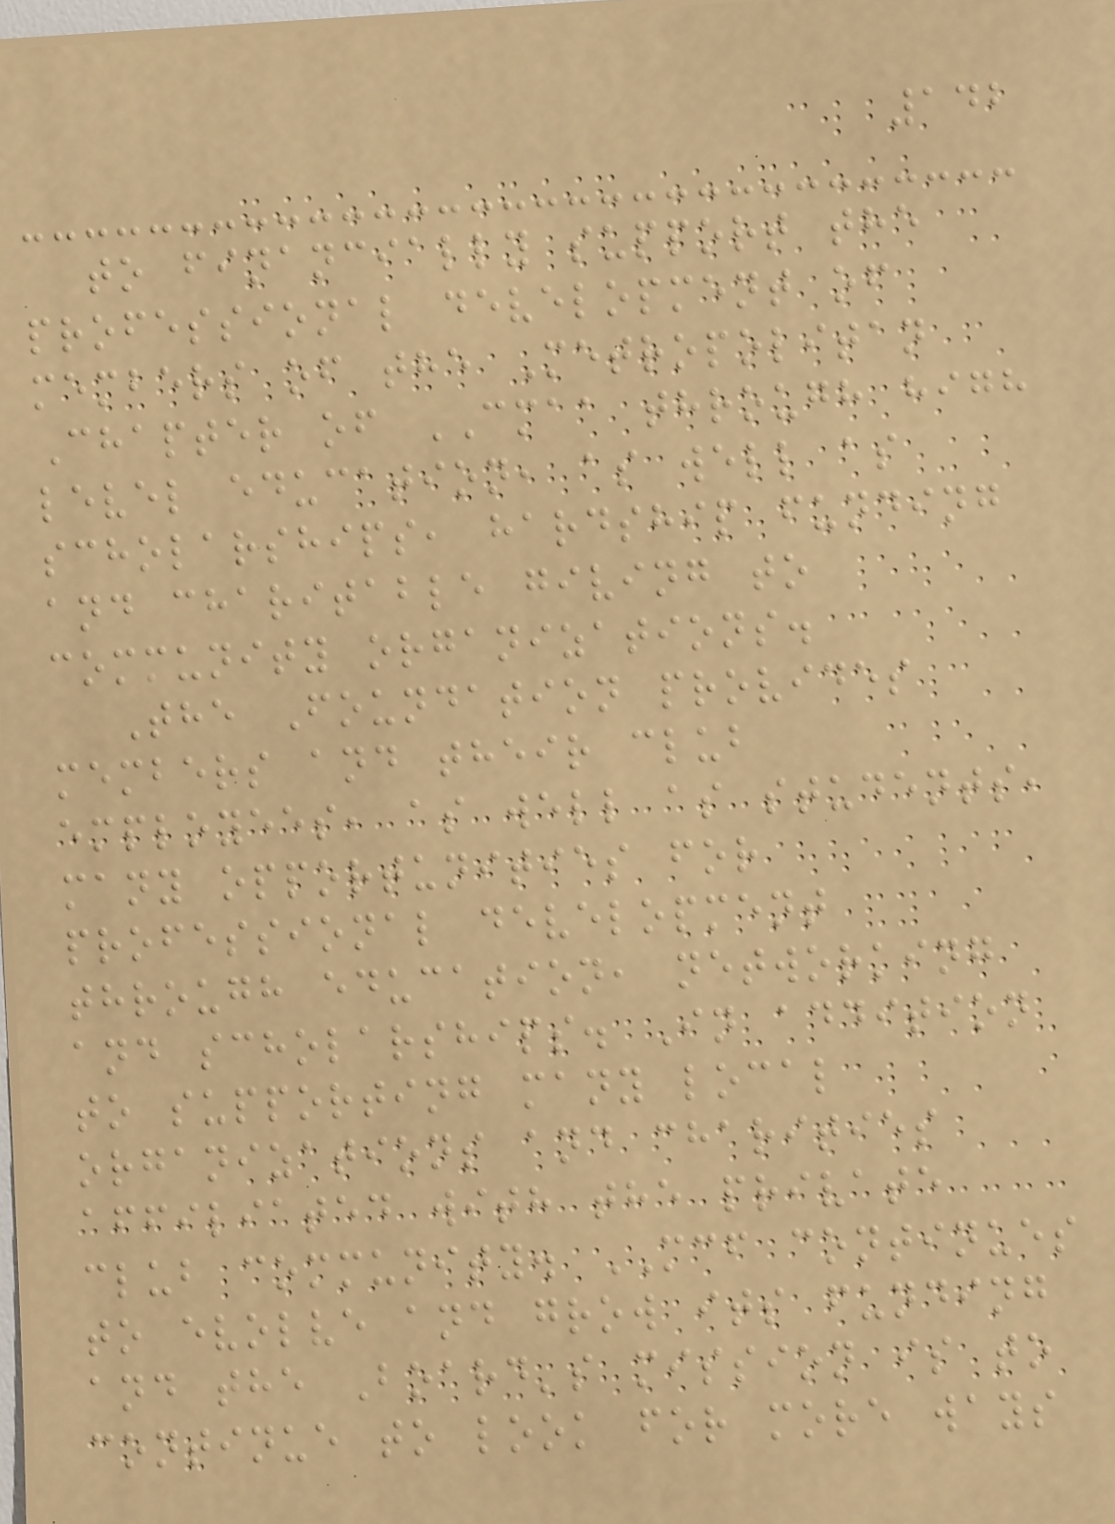142
to financially support the
professional development of
members of the Metropolitan
Chapter of CMAA through high
level education, as well as
scholarships, hardship funding
and charitable giving to
community organizations.
The Foundation provides
members and their club
employees, as well as students,
many opportunities for
professional development
through education, networking
and scholarships. In addition
to supporting many local
organizations and charities
affiliated with the private
club community. MCF continues
to evolve and grow its funding
and the Board's mission is to
continue to look for more ways
